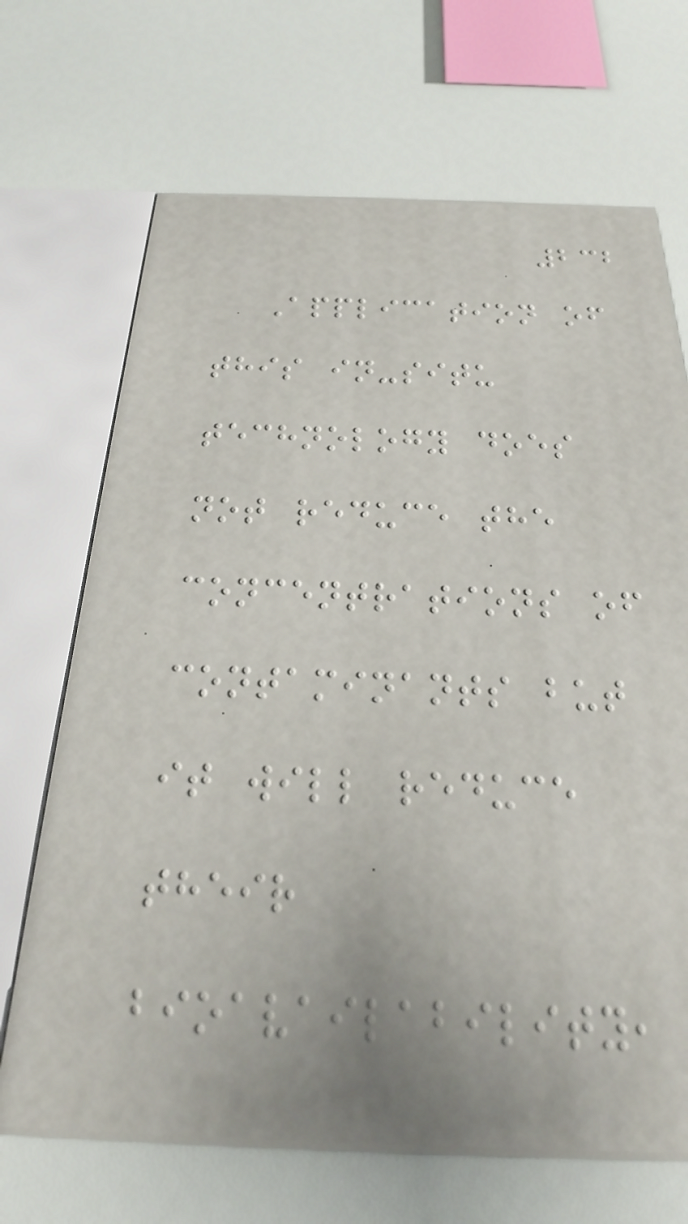232
Application of
this in-situ
technology does
not reduce the
concentrations of
contaminants but
it will reduce
their
bioavailability,
